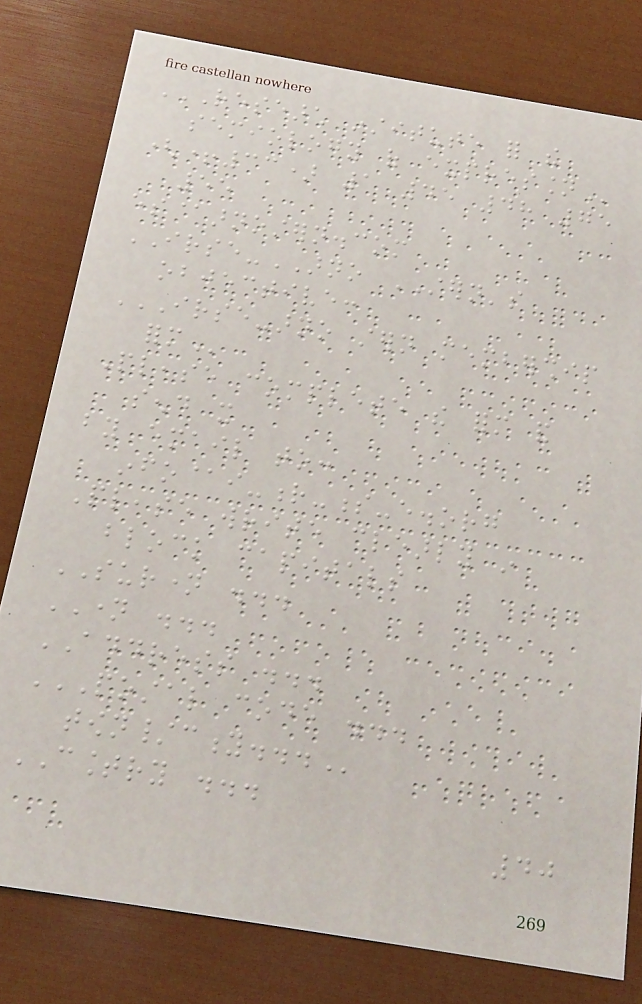RESEARCH INSTITUTE FOR THE
SEMIOLOGY OF EXPRESSION
(+33) 1 45 48 75
55
es@arnostern.com
IRSE-ARNO STERN's
objective:
IRSE-ARNO STERN MEMBERSHIP
FORM
Please complete the form and
send it
by email to:
info@i-r-s-e.org
Please write clearly in
block capitals
SURNAME ...
NAME ...
ADDRESS ...
POSTAL CODE ...
TOWN/CITY...
COUNTRY ...
40
